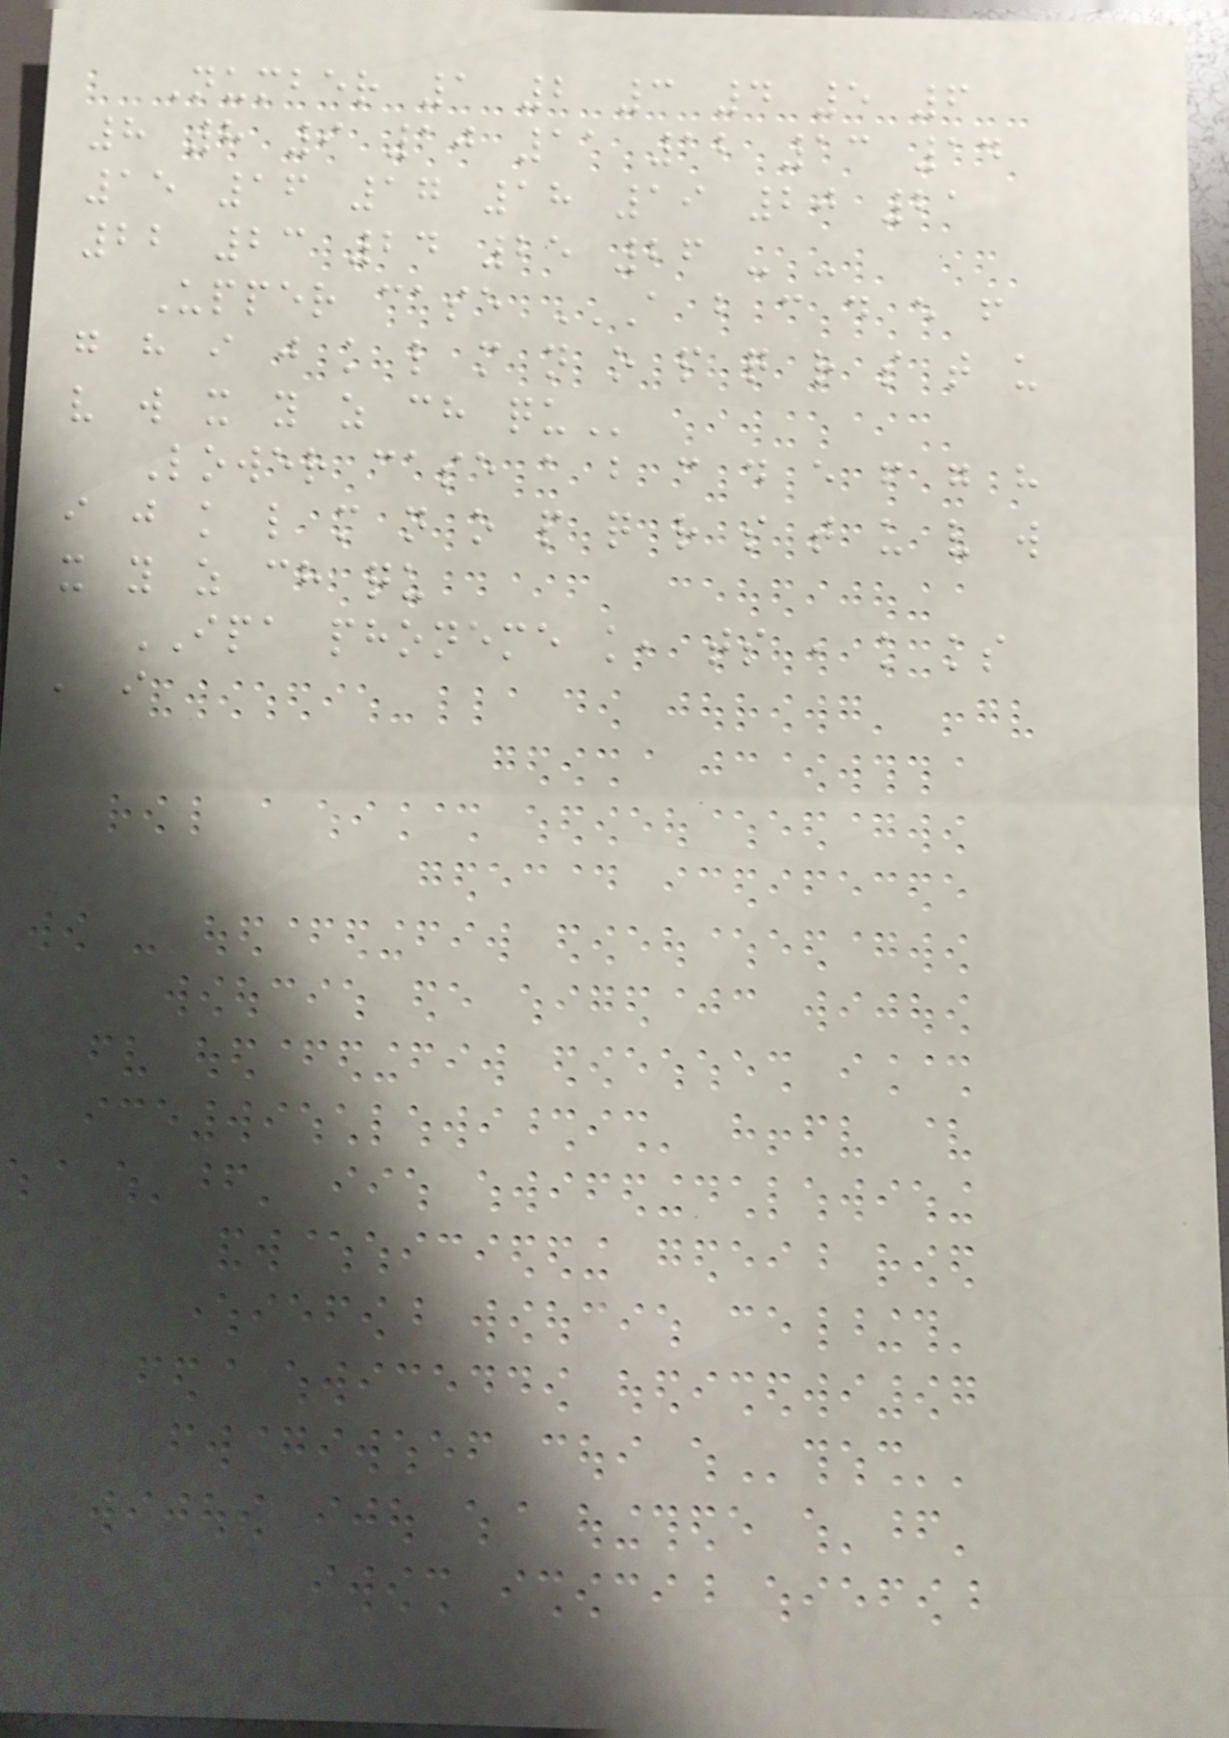Number 1 2 3 4 5 6
8 8 9 10 11 12 13 14
15 16 17 18 19 20 21
22 23 24 25 26 - -
Upper case A B C D E F
G H I J K L M N O P Q R S T U
V W X Y Z CH QU
Lower case a b c d e f g h
i j k l m n o p q r s t u v w
x y z ch qu
IPA phoneme k, ts , k ks
, i
